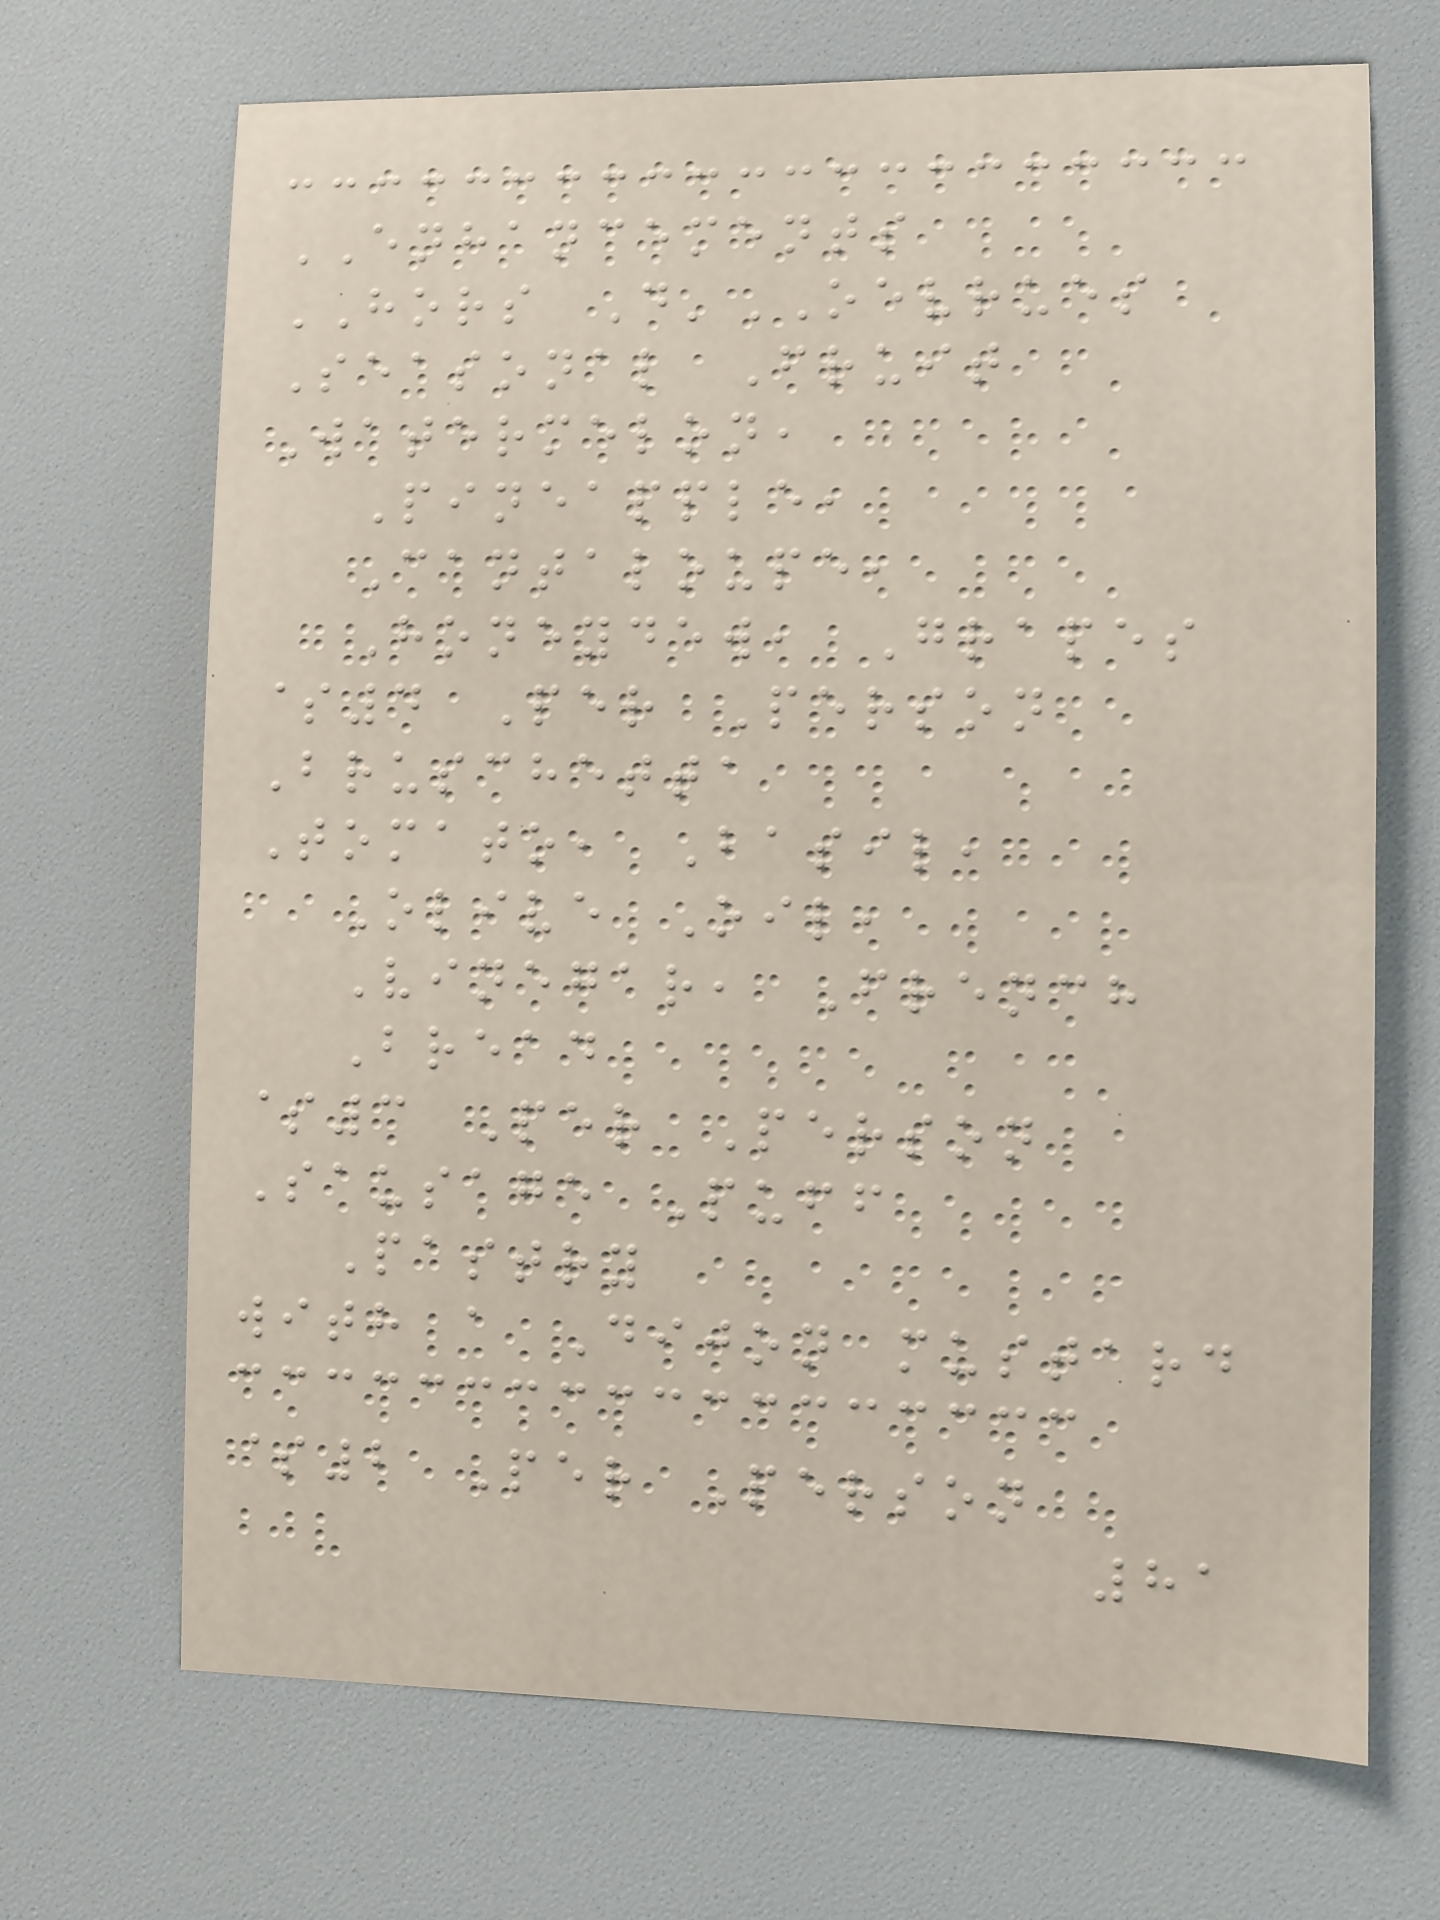ENHANCEMENTS
HORS D'OEVRUES
Seasonal Fruit
Watermelon,
Pineapple,
Cantaloupe,
Honeydew, Grapes
$4 Per Person
Bruschetta
Tomato, Basil,
Olive Oil,
Vinegar, French
Bread
$3 Per Person
Sausage Puff
Pastry
with a Dijon mustard
$2 Per Person
81
